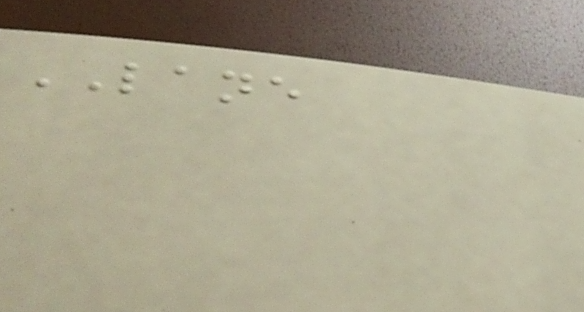LANE
